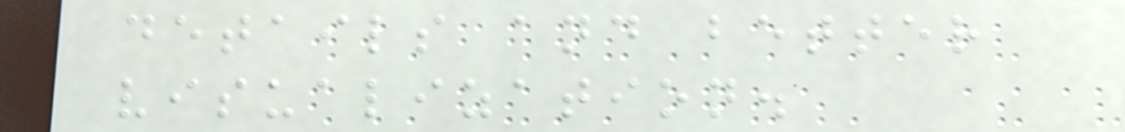details and better
visualization.
